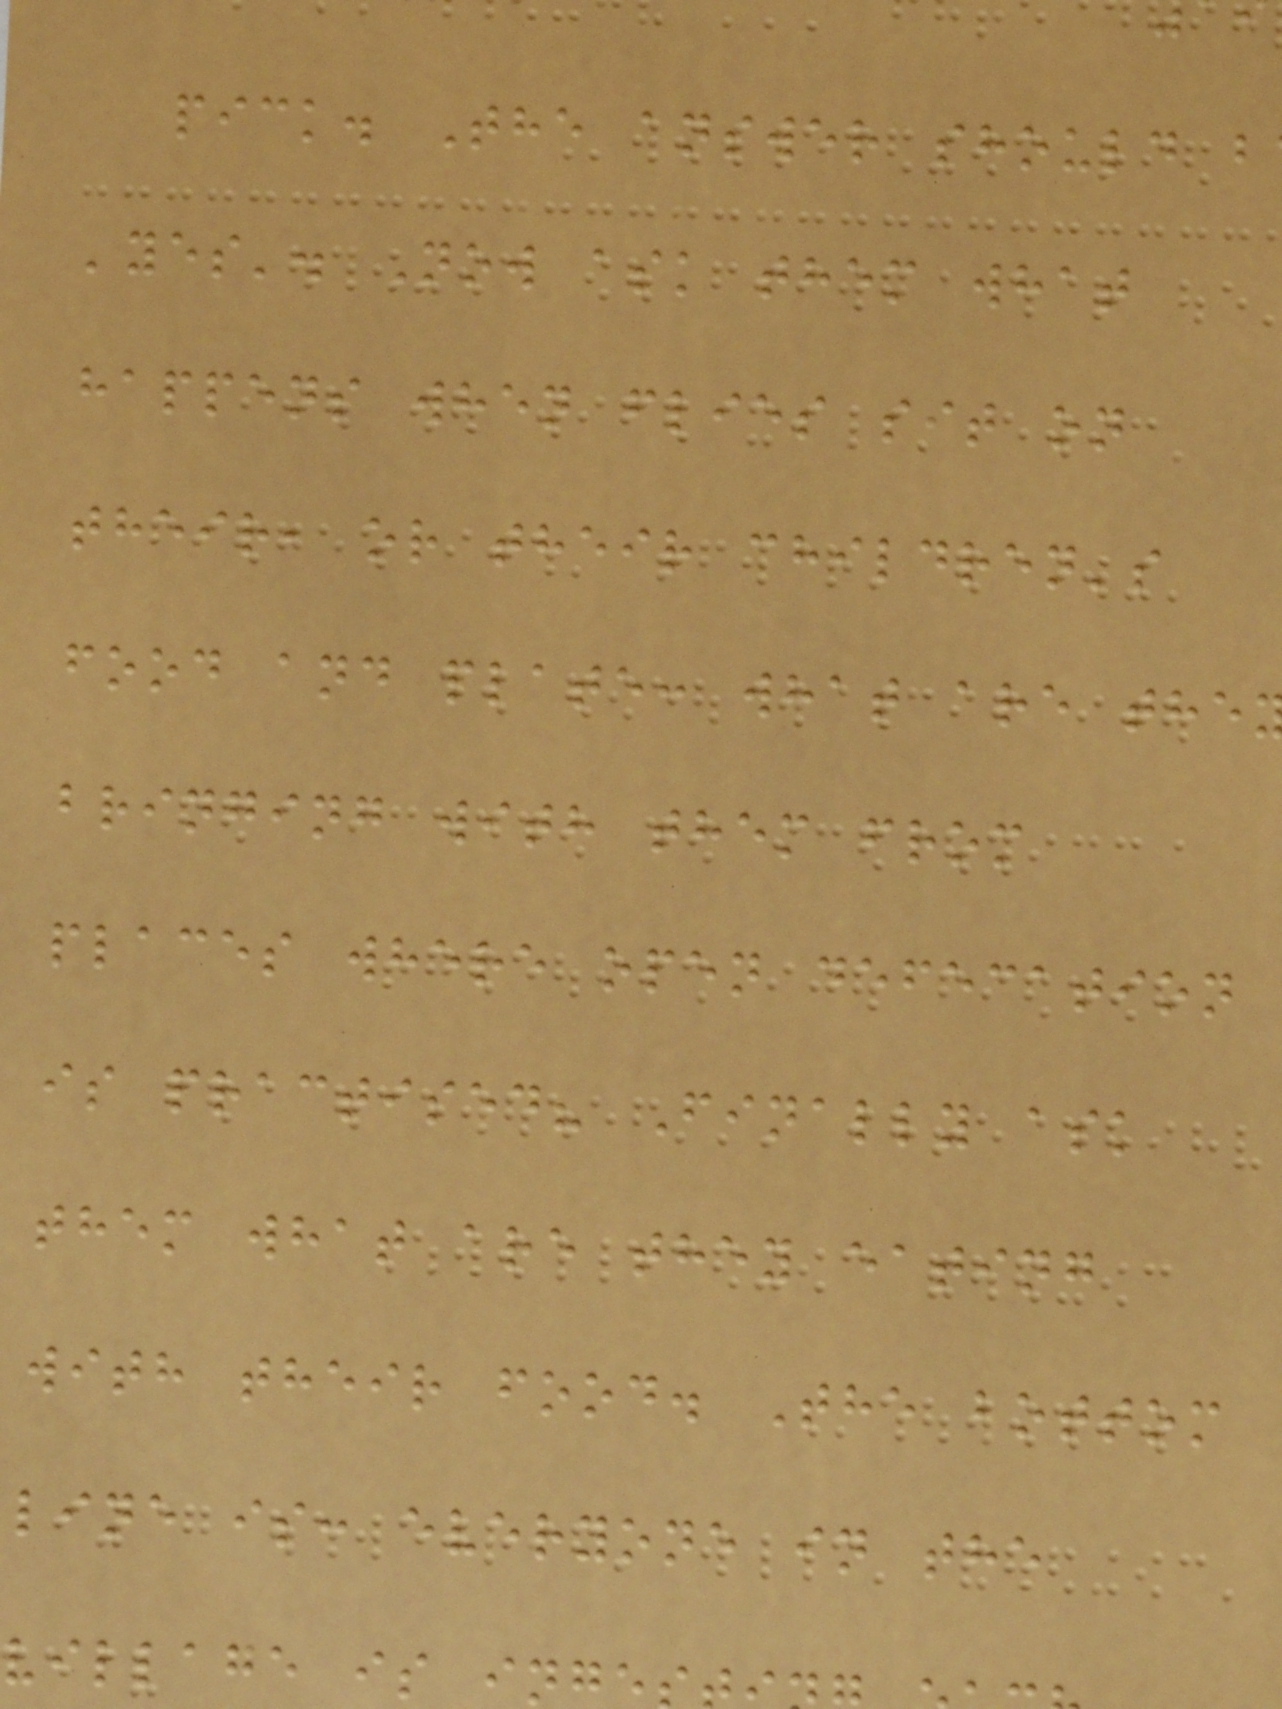pick. The answer should b
'yes'. Now ask them what
happens when flies sit on
their, or their children's
food and plate: what are the
bringing with them from
places where open defecation
is practised? Finally ask
them what are they eating
with their food. The bottom
line is: everyone in the
village is ing
